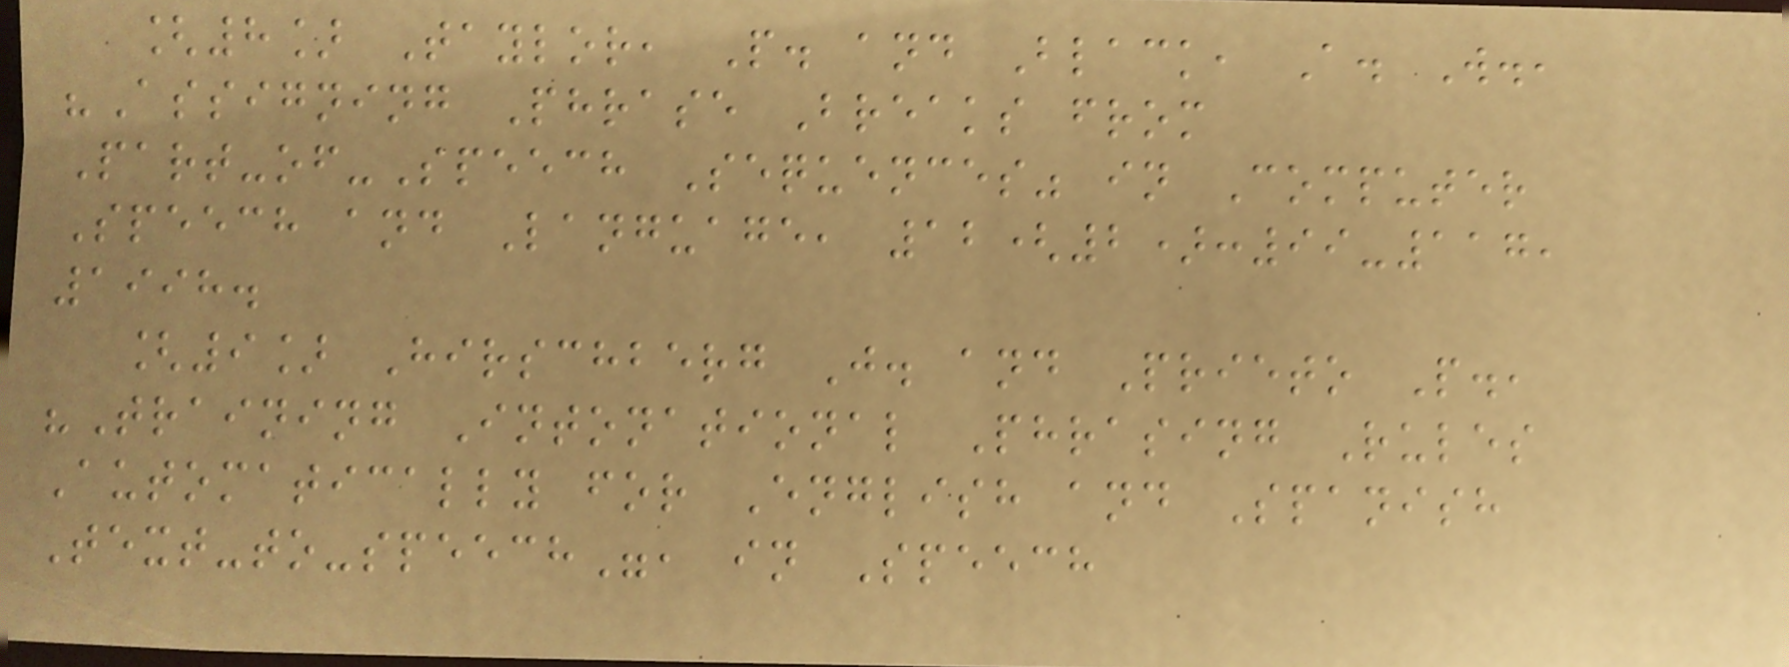[8] Taylor, P. and Black, A. W.,
"Assigning Phrase Breaks from
Part-of-Speech Sequences" in Computer
Speech and Language, 12(2):99-117,
1998.
[9] Hirschberg J. and Prieto P.,
"Training Intonational Phrasing Rules
Automatically for English and Spanish
Text-to-speech", in Speech
